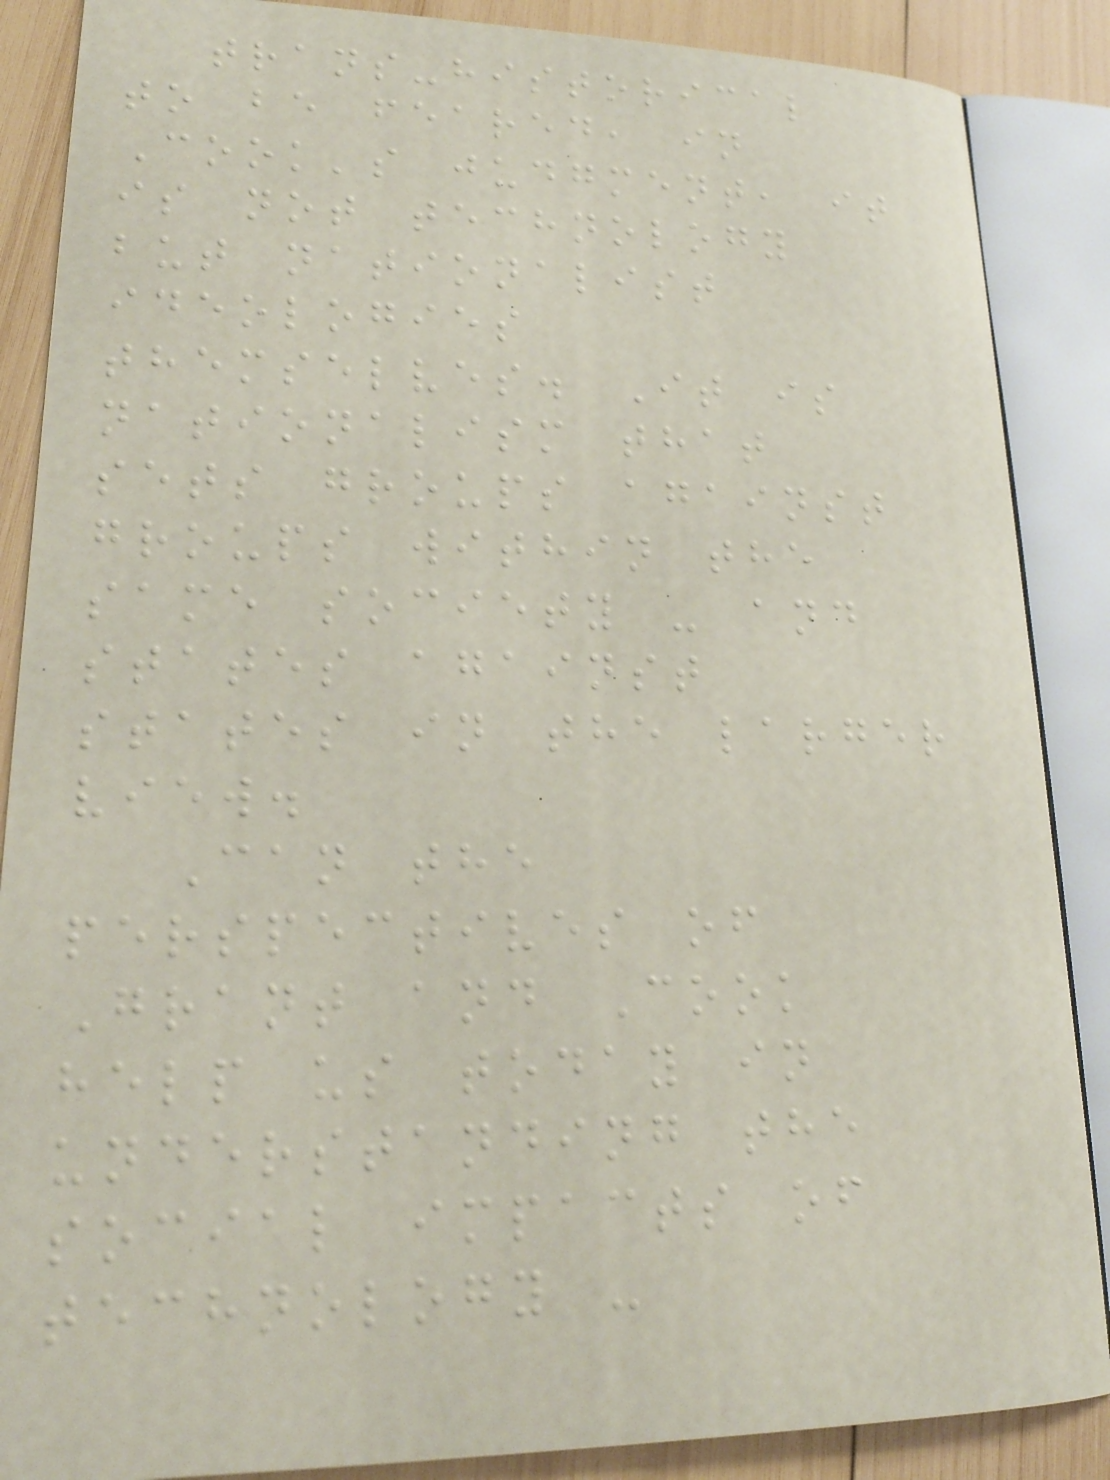trans-historical
to be feared, in
Cook's judgment, it
is not technology
but nationalist
ideologies
themselves. It is
nationalism that
sets groups against
groups within the
same society - and
states against
states in the larger
view.
Can the
perspectives of
Grant and Cook
help us today in
understanding the
social impacts of
technology -
